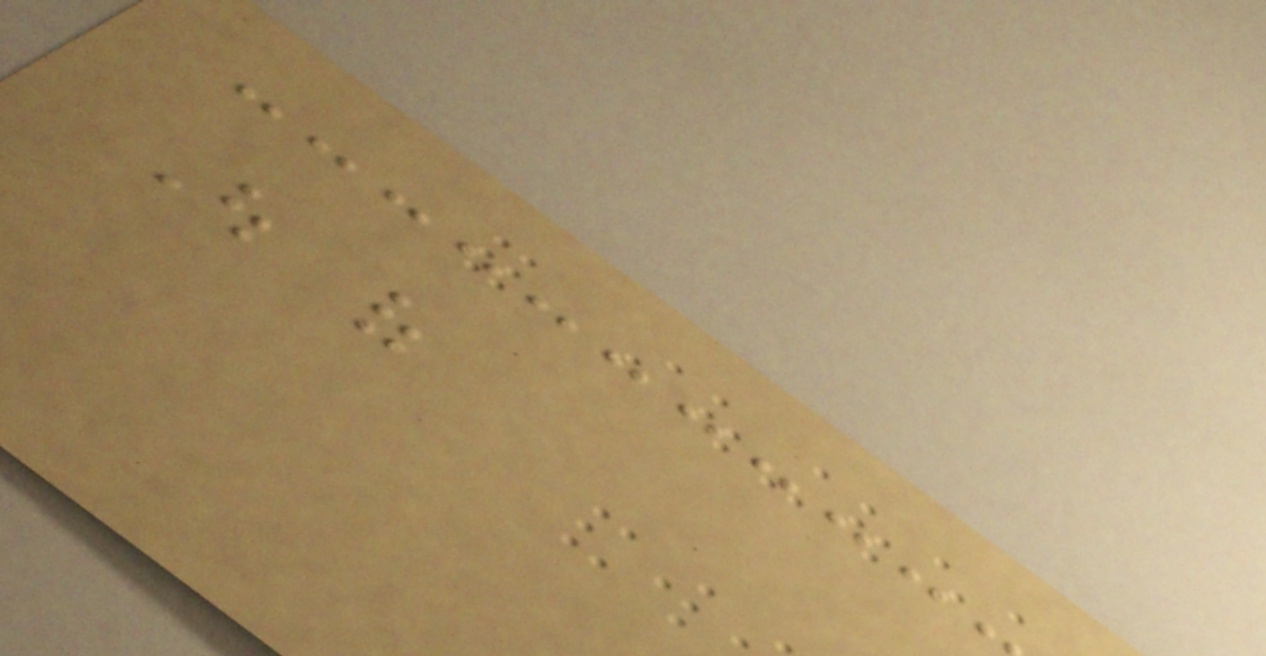Out of
